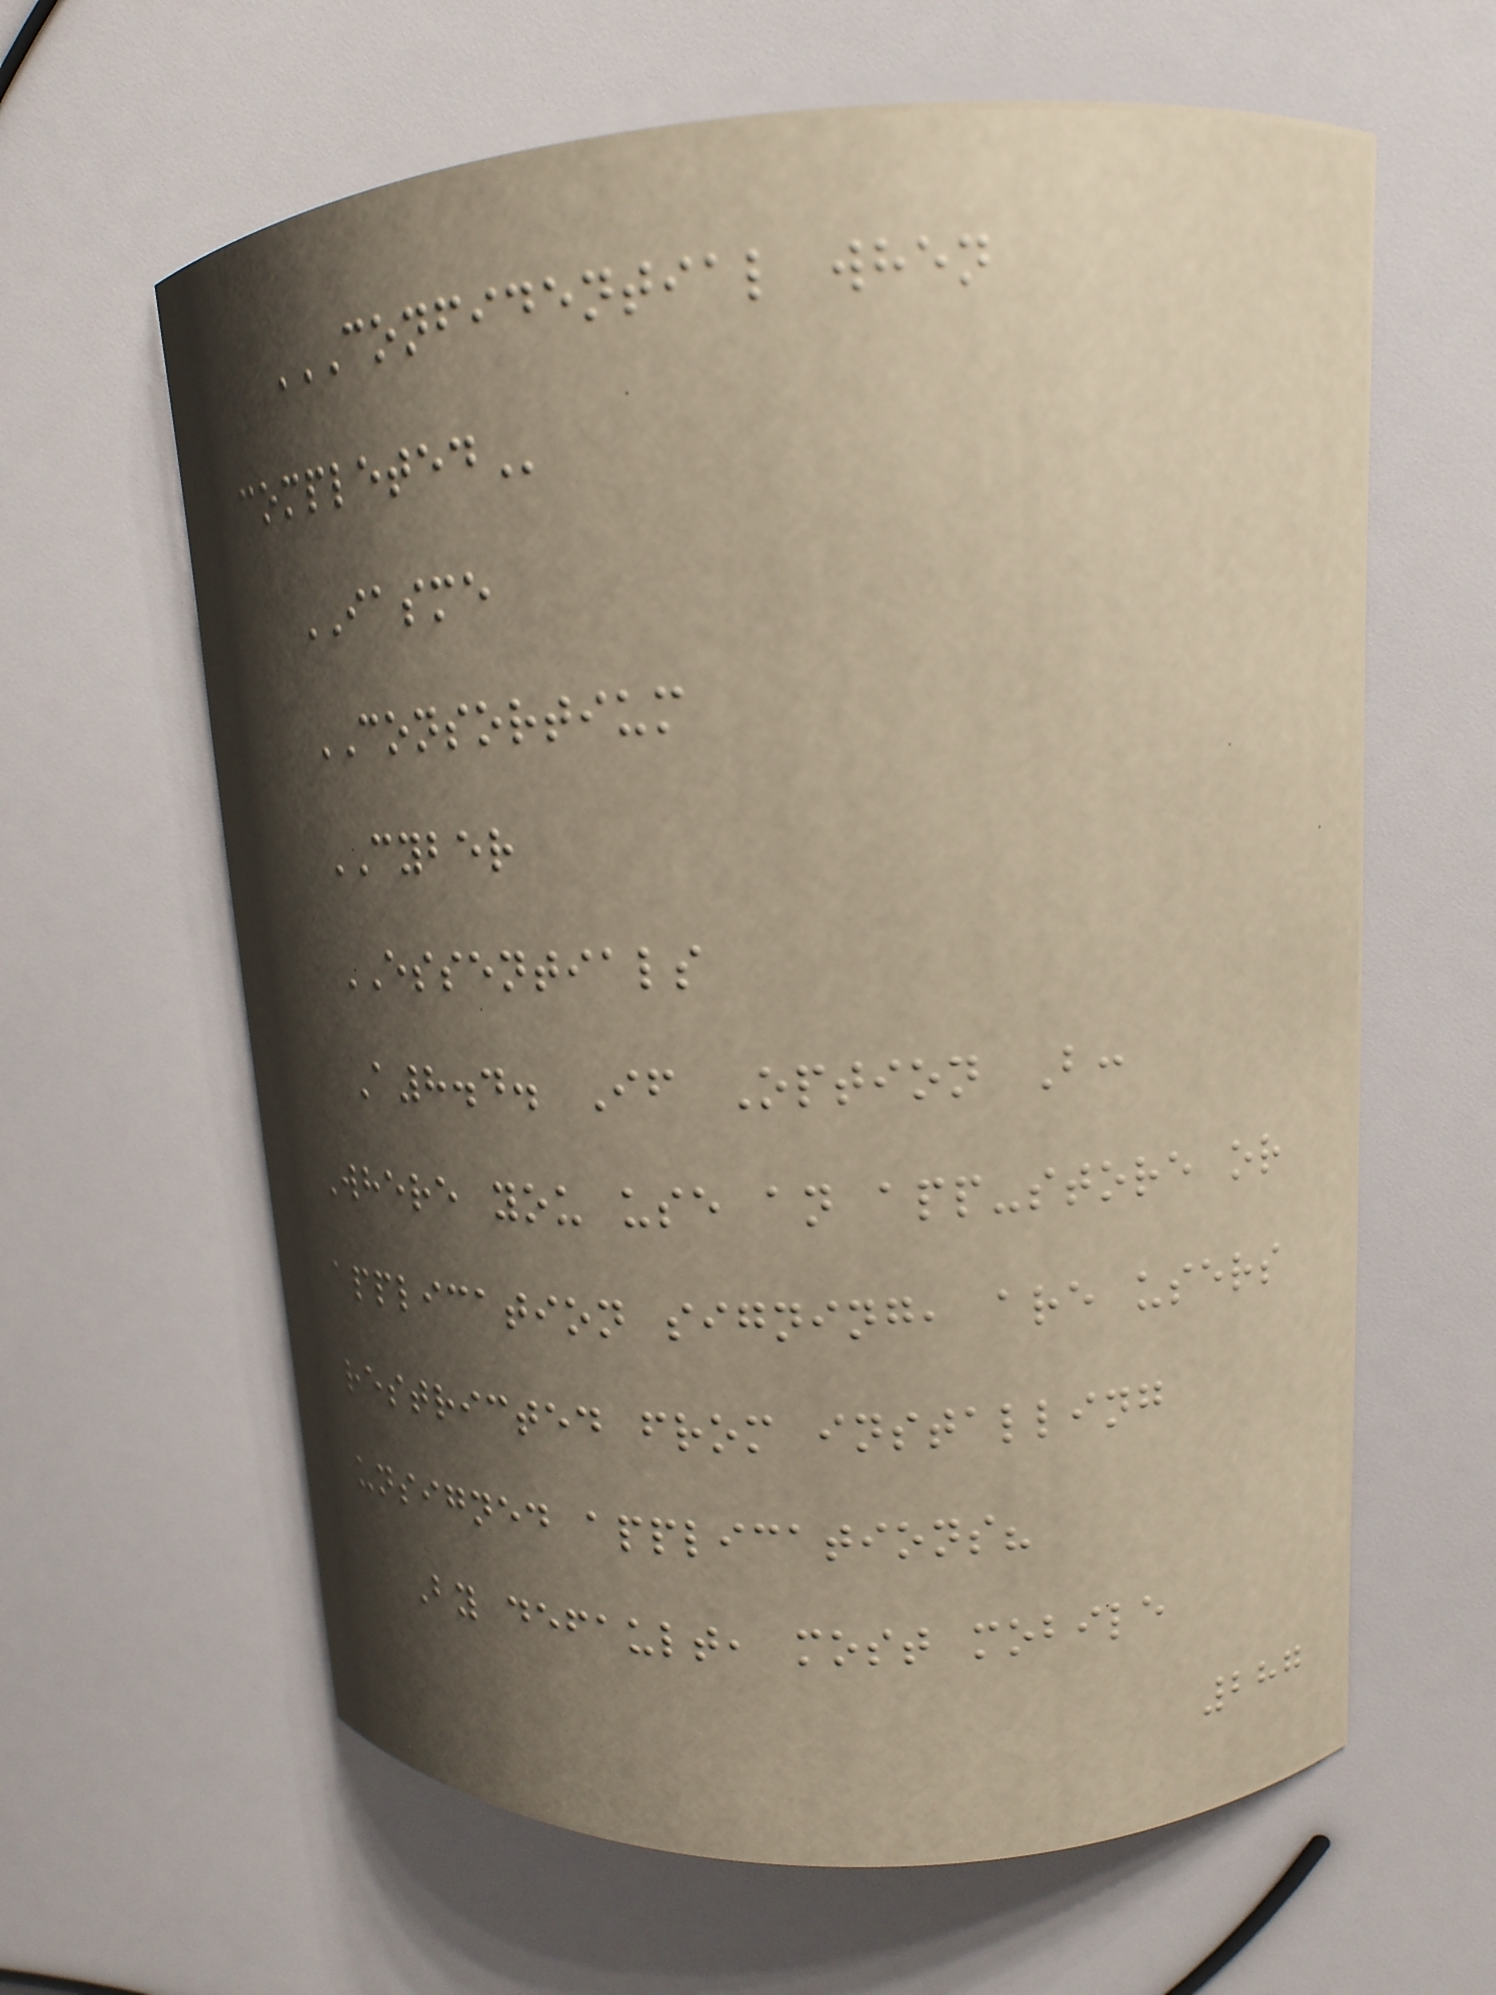CONFIDENTIAL WHEN
COMPLETED
IASME
CONSORTIUM
CYBER
ESSENTIALS
A8.4. If Option B:
Where you use an app-store or
application signing, are users
restricted from installing
unsigned applications?
By default, most mobile
287
